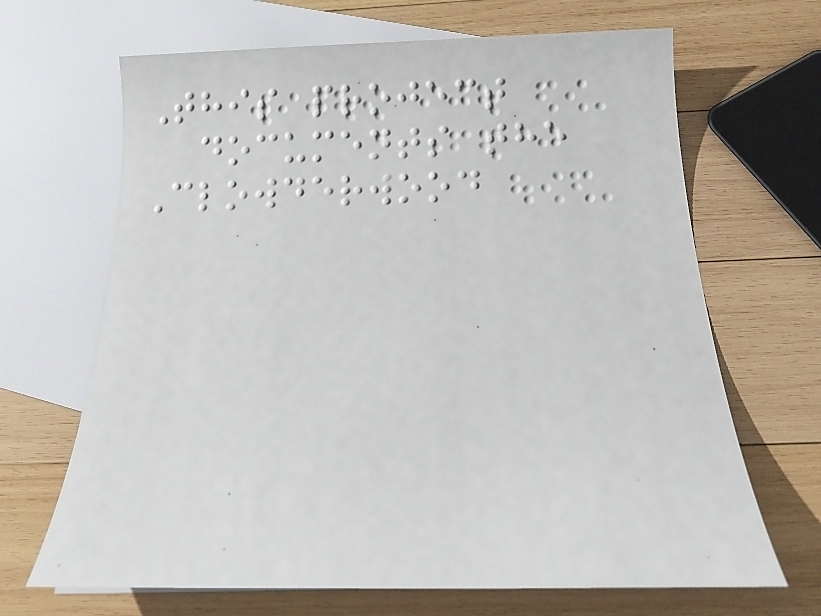This project
documents the
Clowderwood
